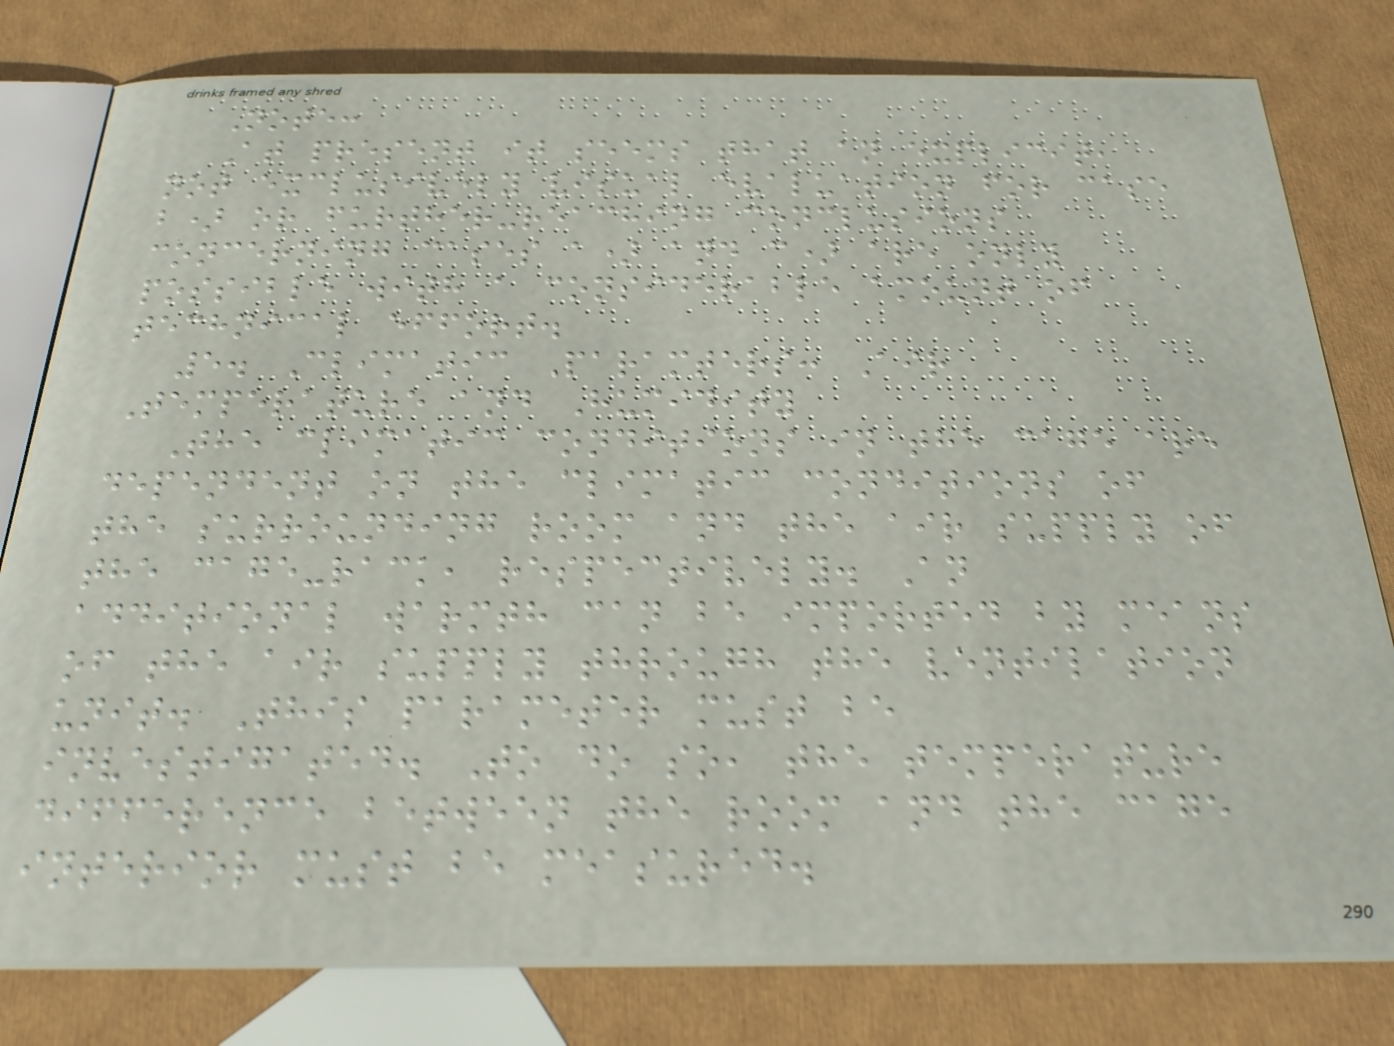Note:
At present it seems that an explicit,
not exclusively visual evaluation for case
b) or further-reaching conclusions
concerning cases a) and c) are only
possible with a considerable amount of
technical effort.
5. Climatic Paramters: Air
Temperature and Humidity
The climatic conditions in the cage are
dependent on the climatic conditions of
the surrounding room and the air supply of
the cage-rack, respectively. An
additional warmth can be imported by means
of the air supply through the ventilation
unit. This parameter must be
investigated. To do so, the temperature
difference between the room and the cage
interior must be measured.
